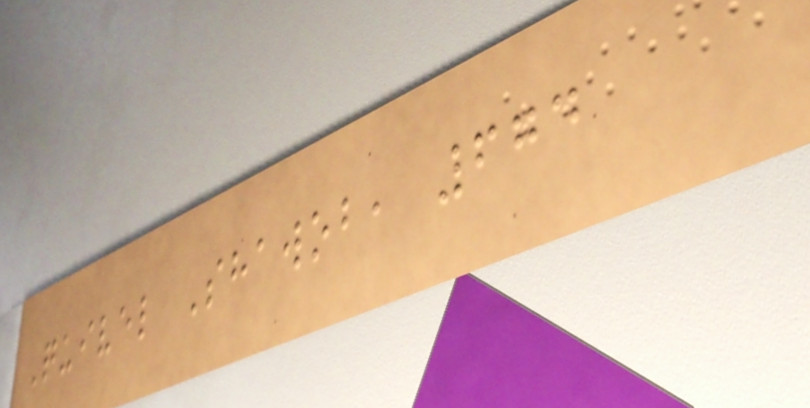Quivel Shawob, 674
